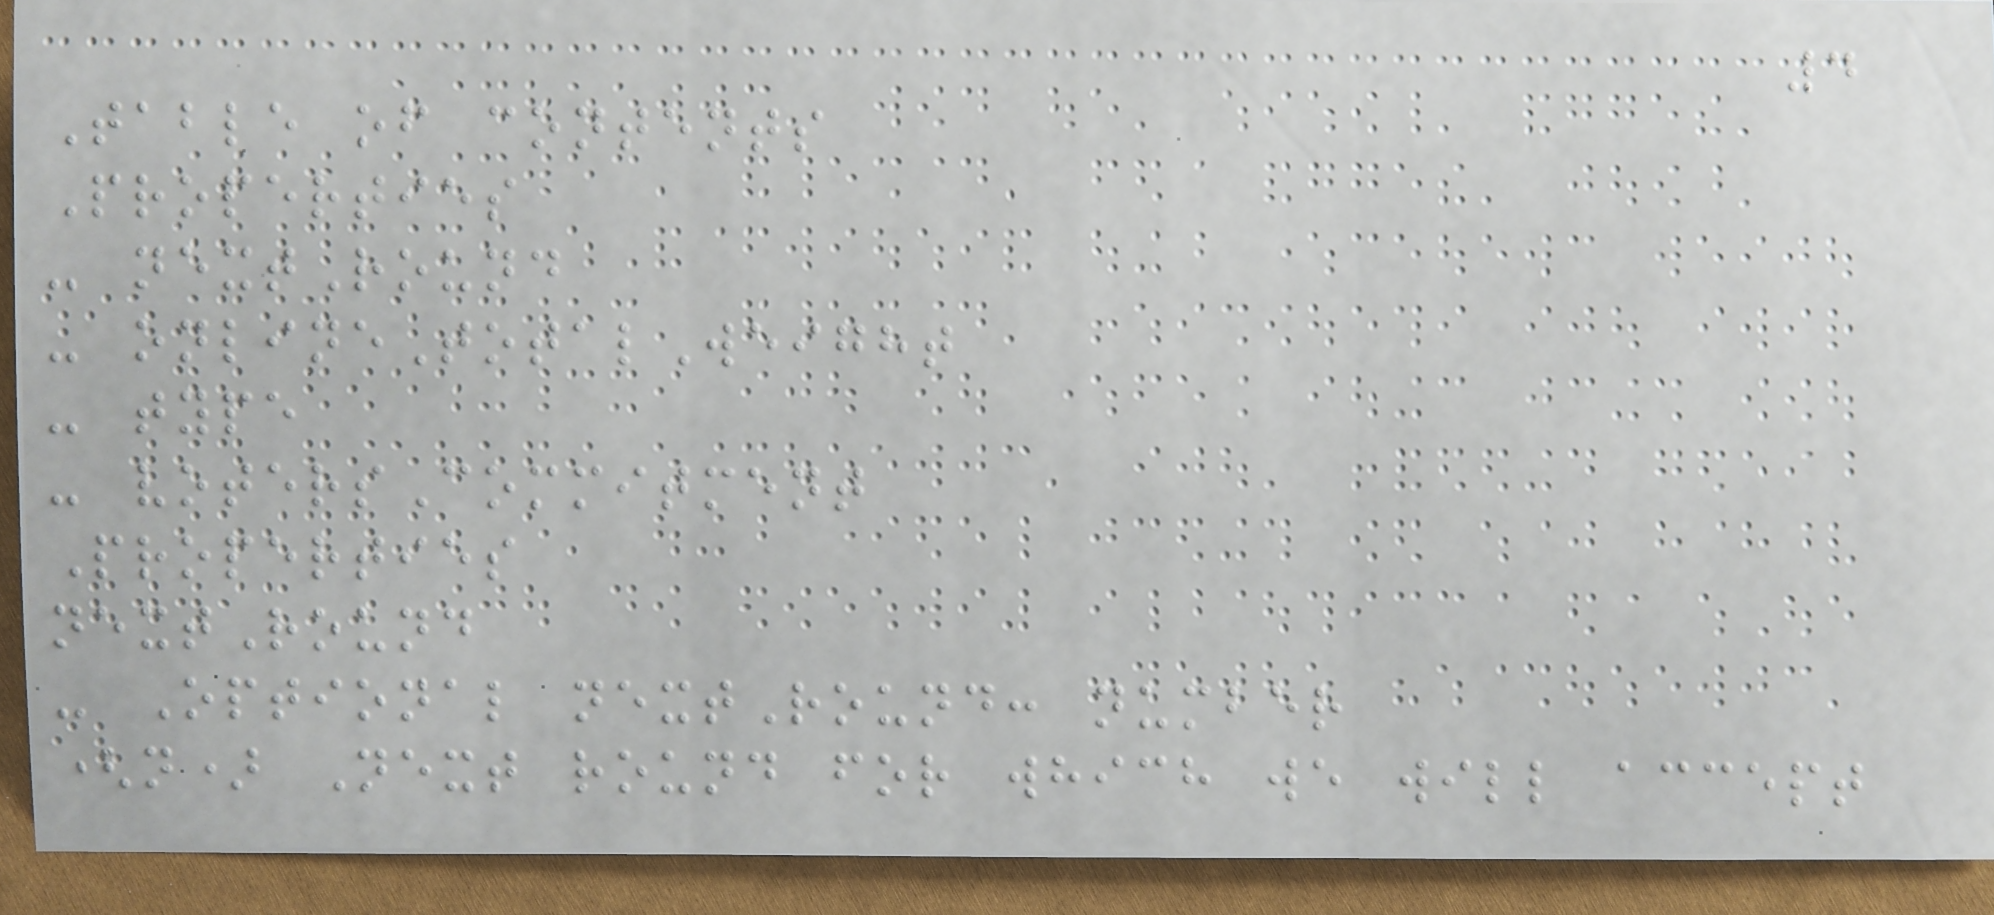4
Table of contents
Properties
- nextRound
- onlineTotalWeight
- type
- votersCommitment
Properties
nextRound
- Optional nextRound: number
(n) Next round for which we will accept
